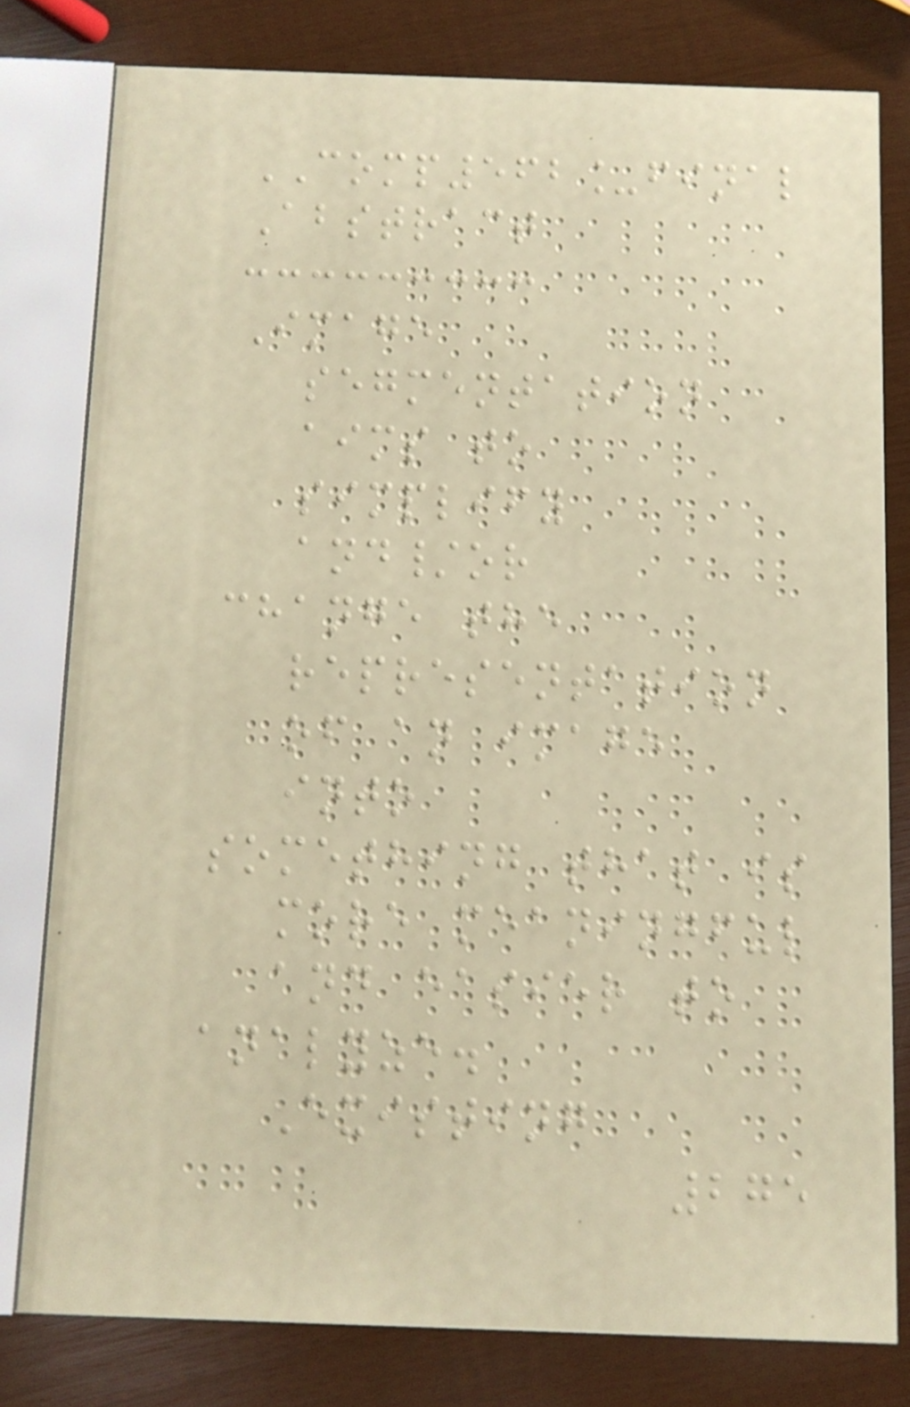COMP562_final
Abstract
Image
segmentation
aims to
simplify
and/or
change the
representation
of an image
into
something that is
more meaningful
and easier to
analyze.
Existing
275
